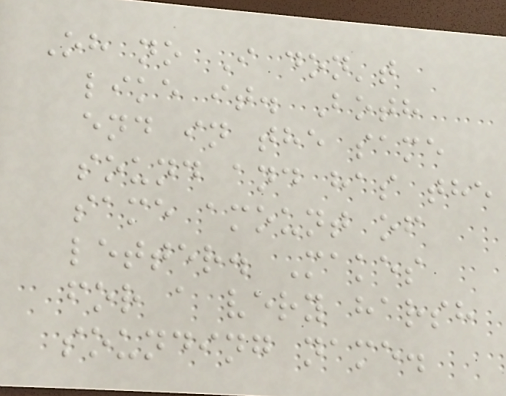Oh no I don't
like it. Both
end in the same
sound and has the
same amount of
letter. Makes
for a very harsh
sounding name.
